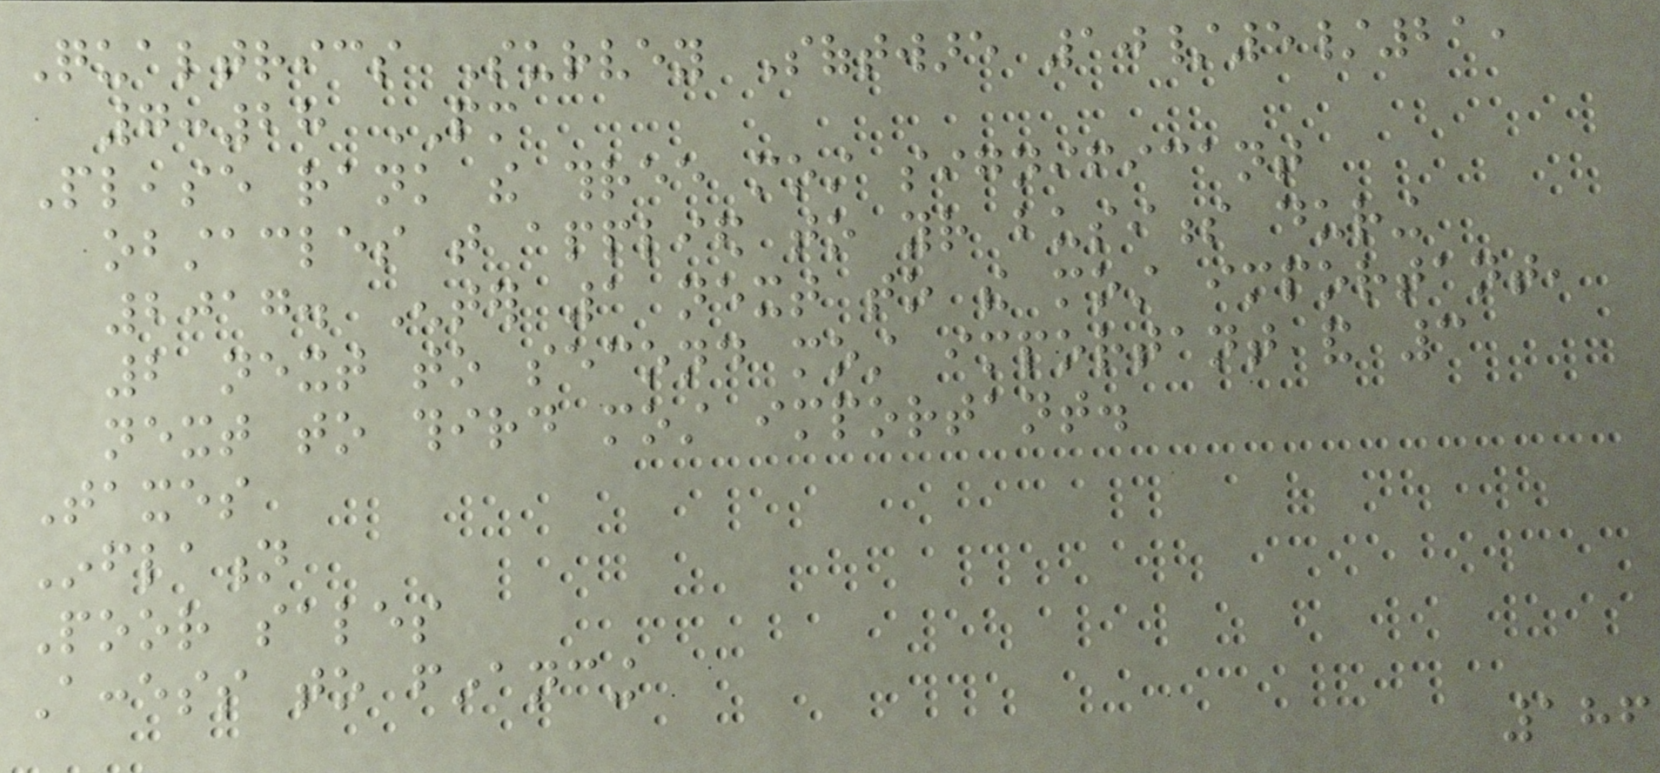Qualtrics Survey Software 10/5/21,
7:28 PM
Please rank the three most significant
obstacles that applied to your business during
2017. Enter 1 next to the most important,
2 next to second most important and 3
next to third most important.
Taxes
Inflation
Poor sales
Access to financing
186
